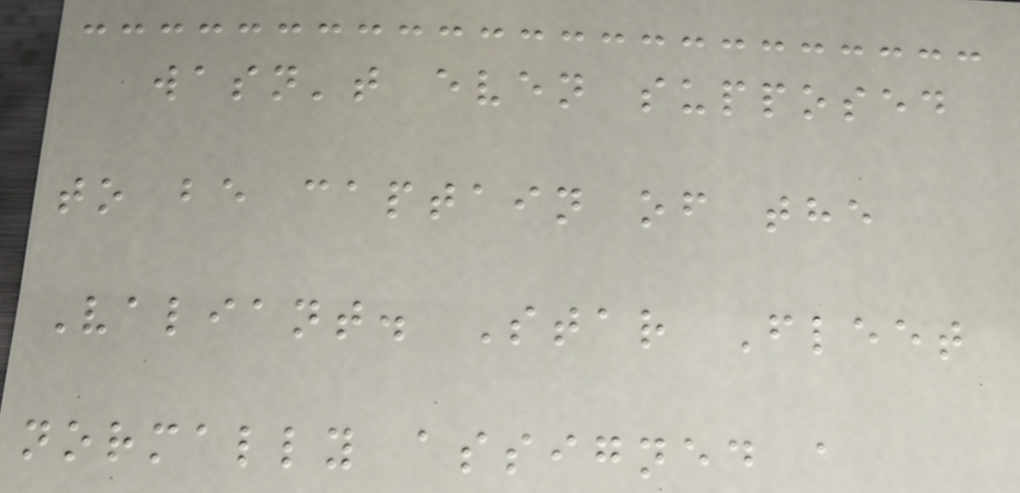wasn't even supposed
to be captain of the
Valiant. Star Fleet
normally assigned a
